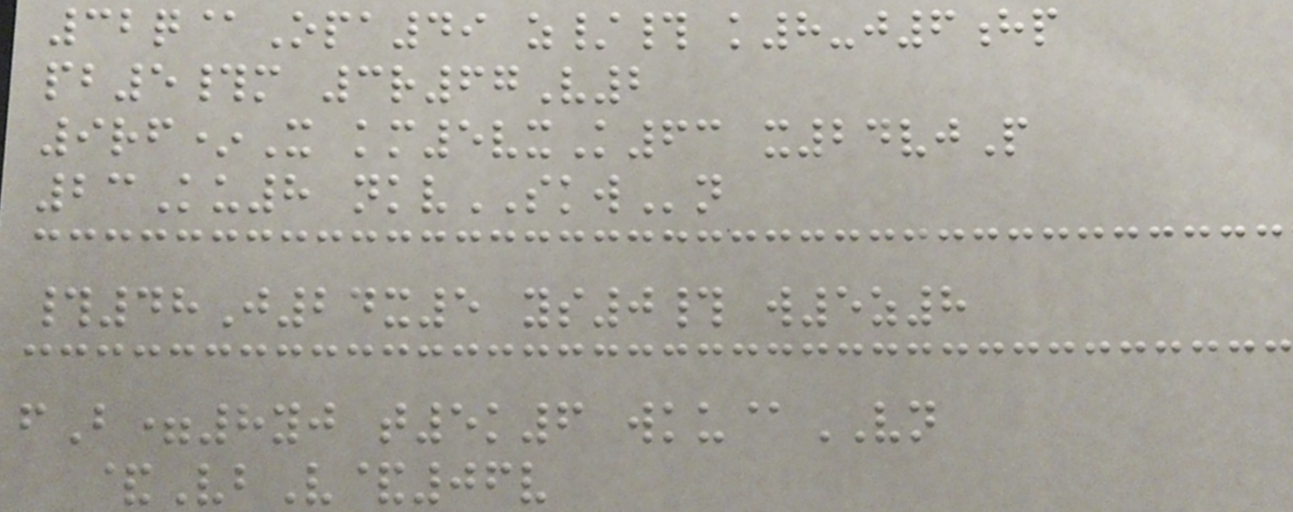32q@Opa49 z/# k8-j6hp
pb5#m 3r67V2
9rf*X km5vxK63 x24vjP
23Ku8 nkvSKWn
#48J24x5 ys0# w5z8
fB=8yj t5k6 wku@VN
&VbV&06v
